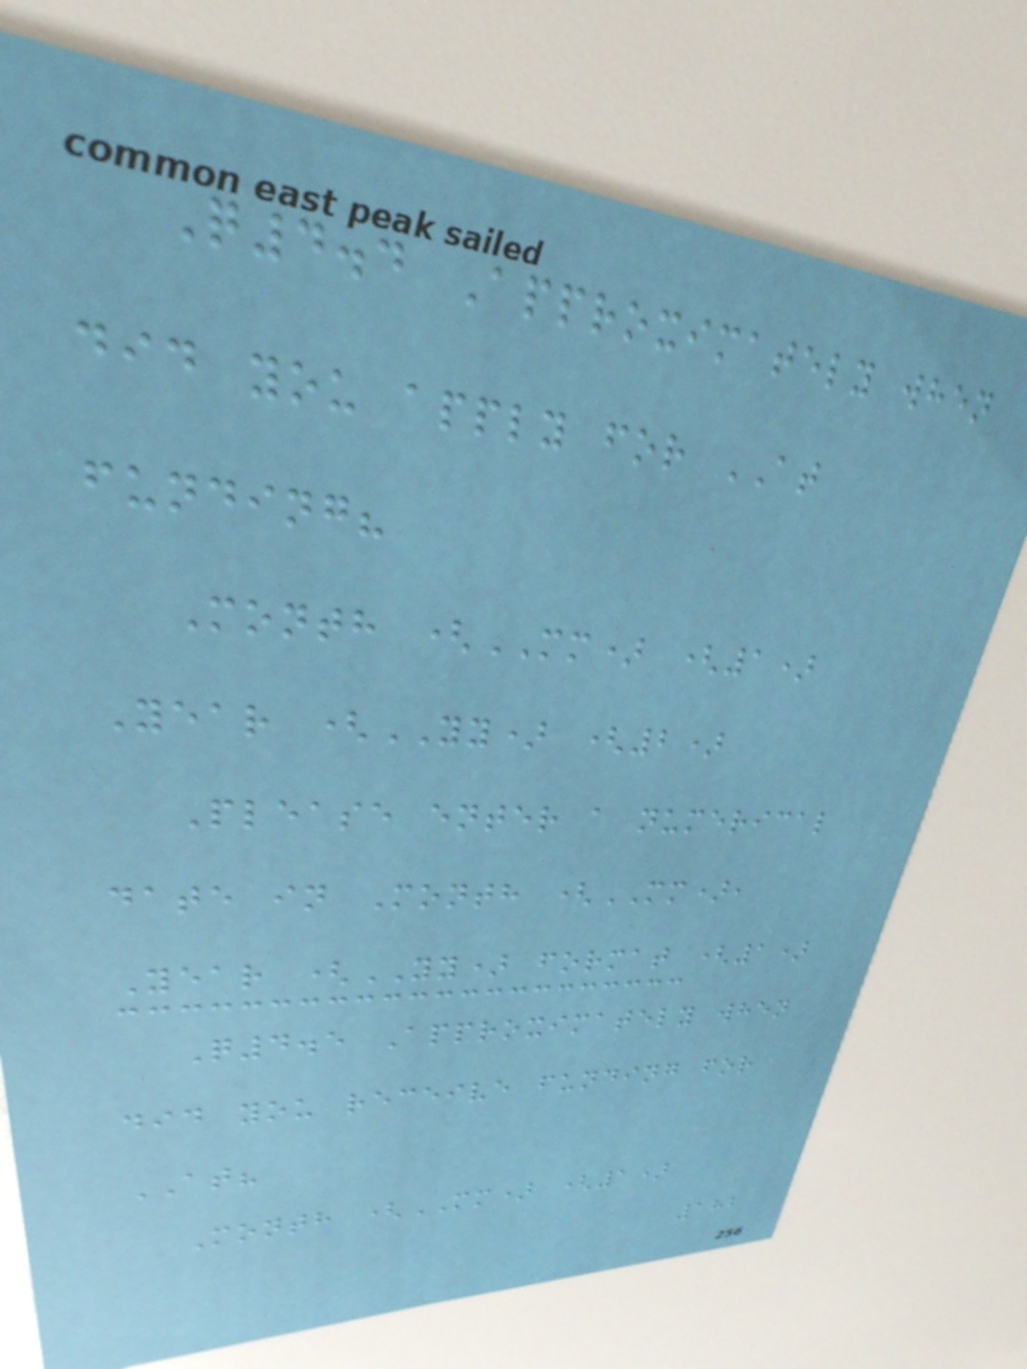Q4.4 Approximately when
did you apply for AT
funding?
Month (MM) (1)
Year (YY) (2)
Please enter a numerical
date in Month (MM),
Year (YY) format (1)
Q4.5 Approximately when
did you receive funding for
AT?
Month (MM) (1)
182
